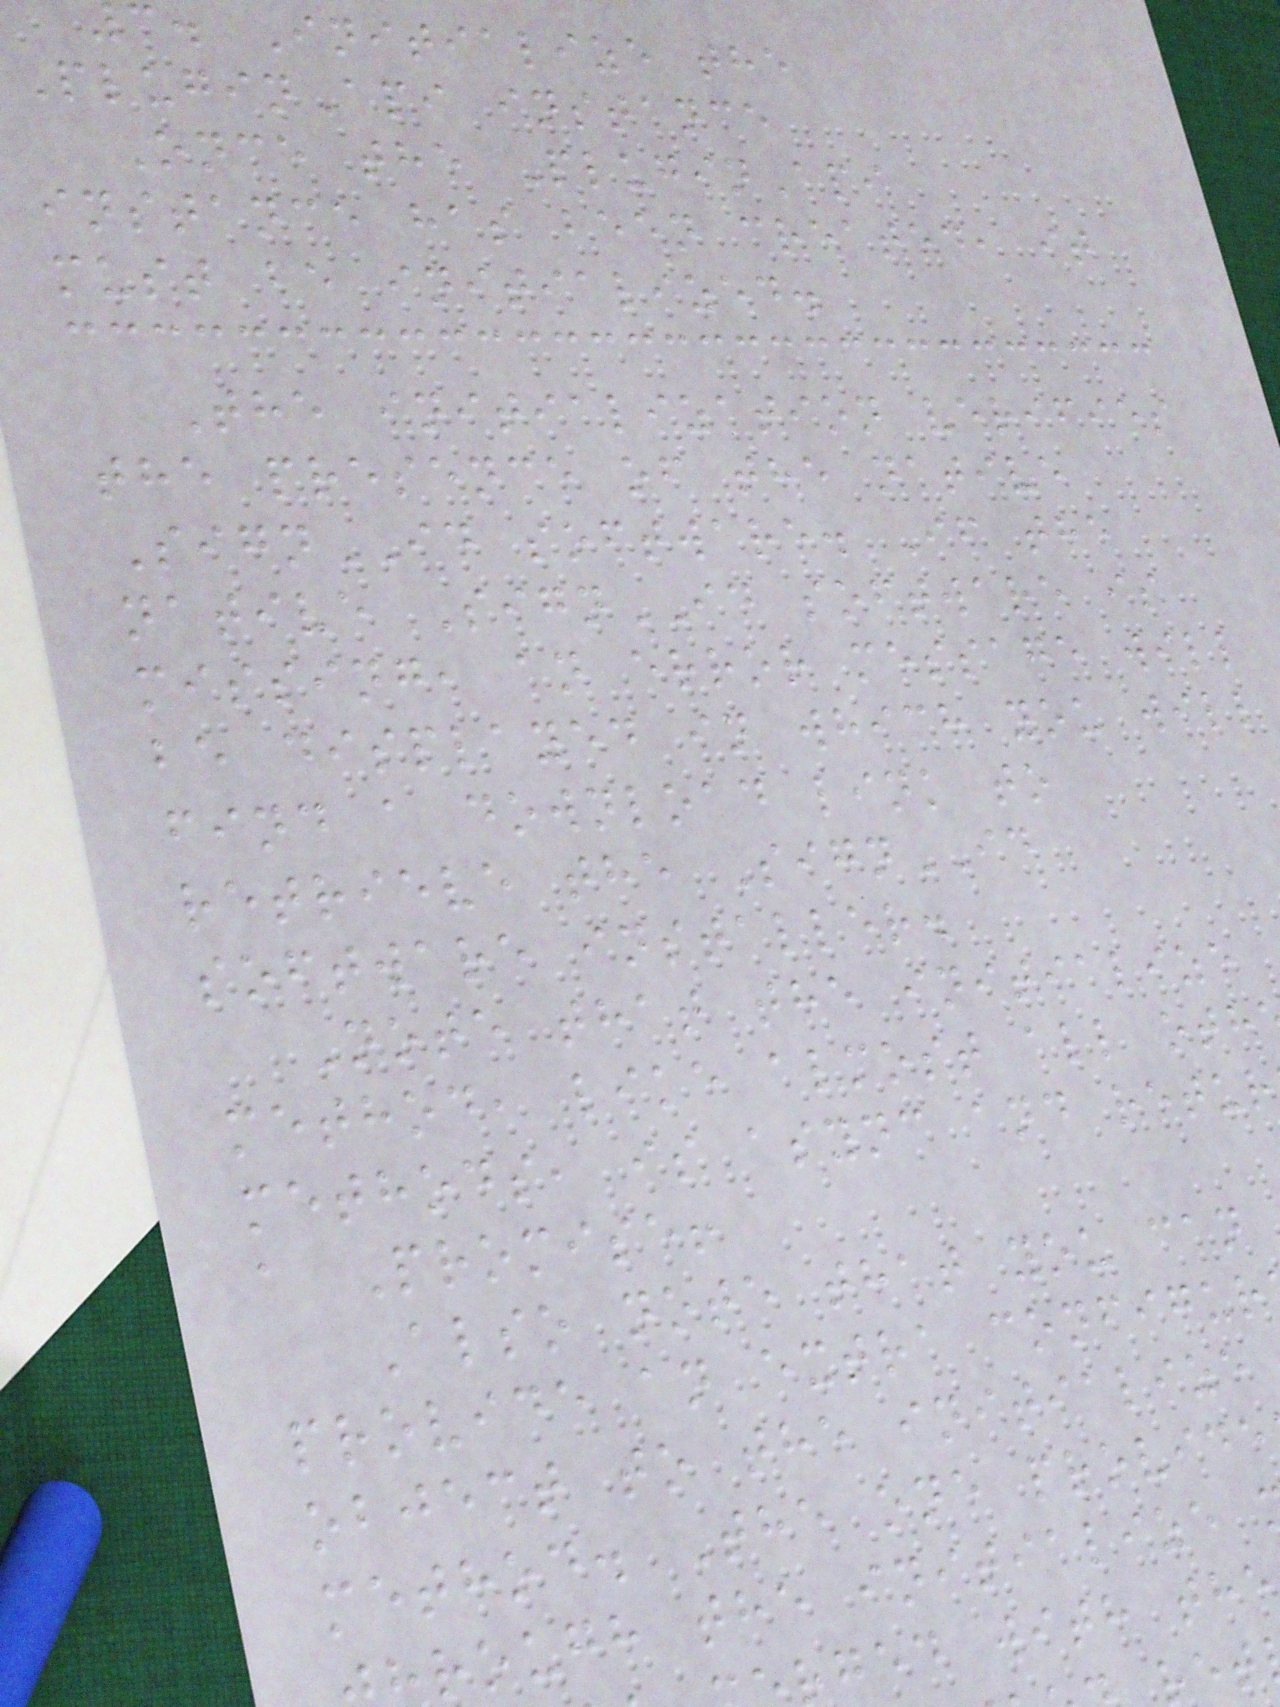c. Initialize the
PluginApi instance
Once the PluginApi
instance has been created, it
must be initialized.
The initialization verifies
the presence of the native
SignID software. If the
native SignID software is
missing, an error message will
be displayed in which you will
find a download link to
retrieve the SignID
software installer.
Note that the initialize
method, like almost all oth
methods, is async and retur
a Promise!
Also note that you can
provide an extra configur
object to the initialize
method. The one provide
rough the initialize
ged with the
